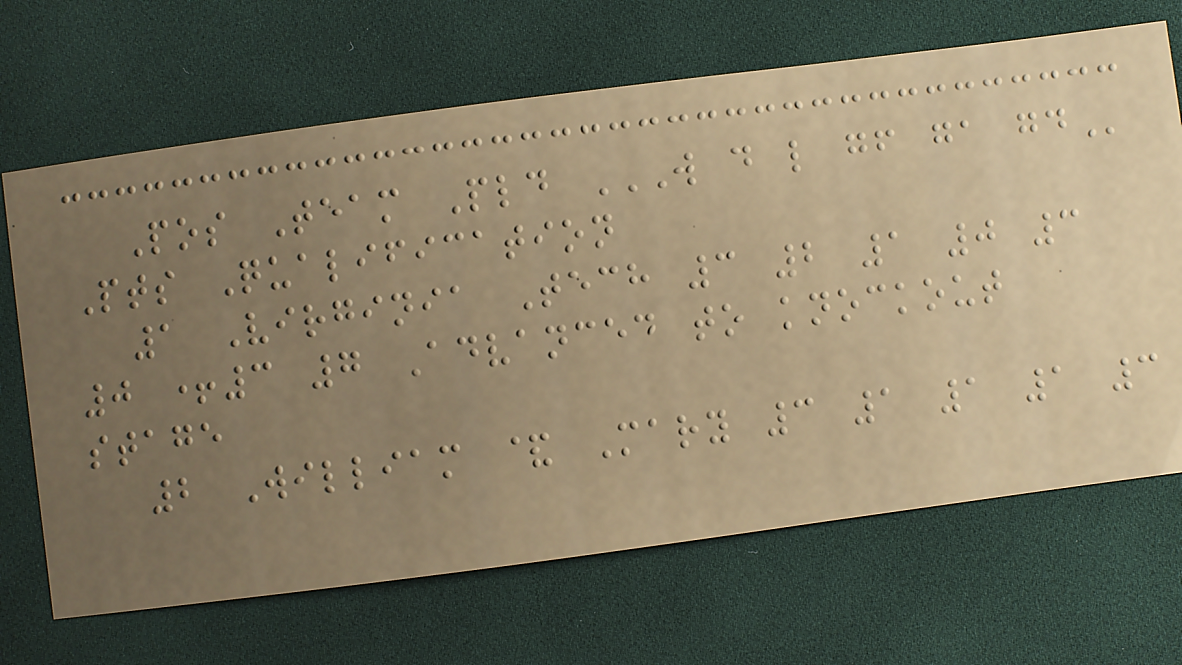Pos Team Pld W D L GF GA GD
Pts Qualification
1 Virginia Tech 3 2 1 0 3
0 +3 7 Advanced to knockout
stage
2 William & Mary 3 1 1 1 3
